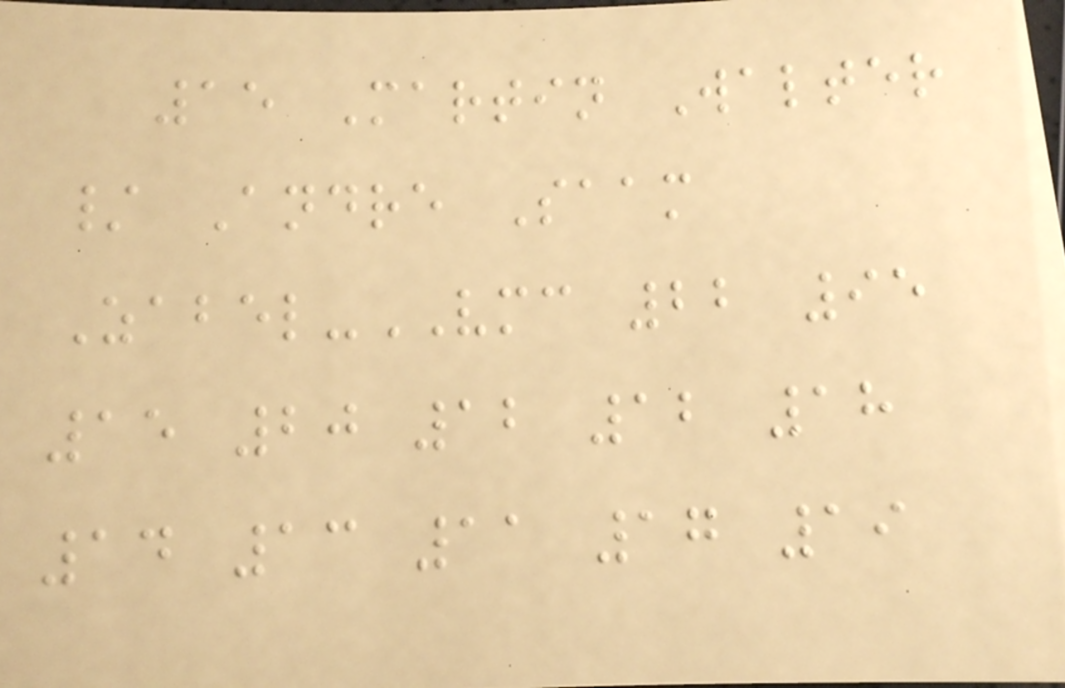15 Martin Walter
/ Andre Saam
Zabel-VMC 22 95
15 20 12 12 18
14 13 11 17 19
